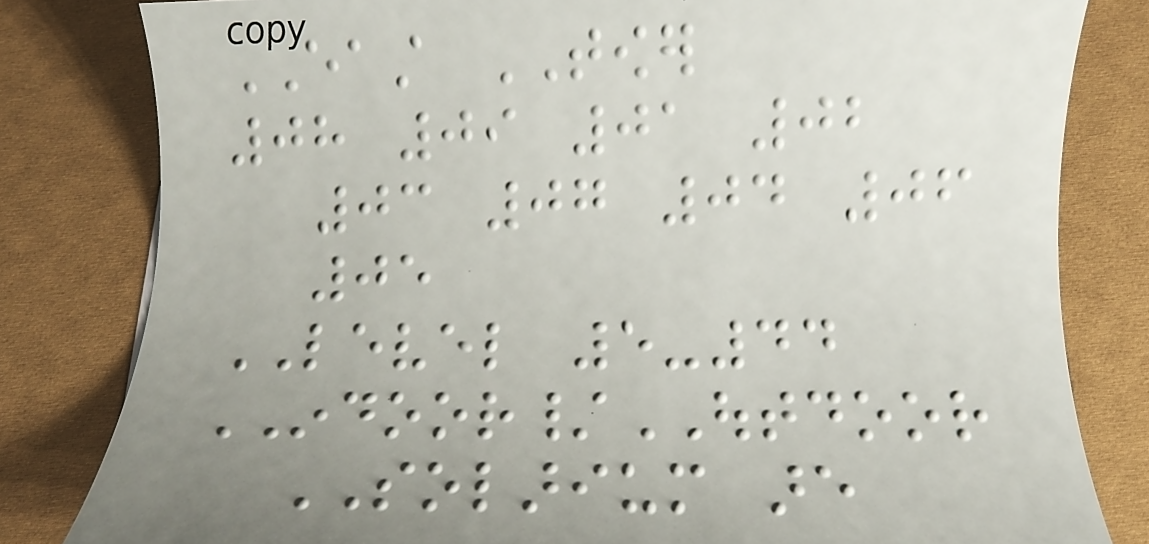EAST TOWER
08 09 01 02
03 07 04 06
05
LEVEL 5-44
INDOOR/OUTDOOR
SOLARIUM are
